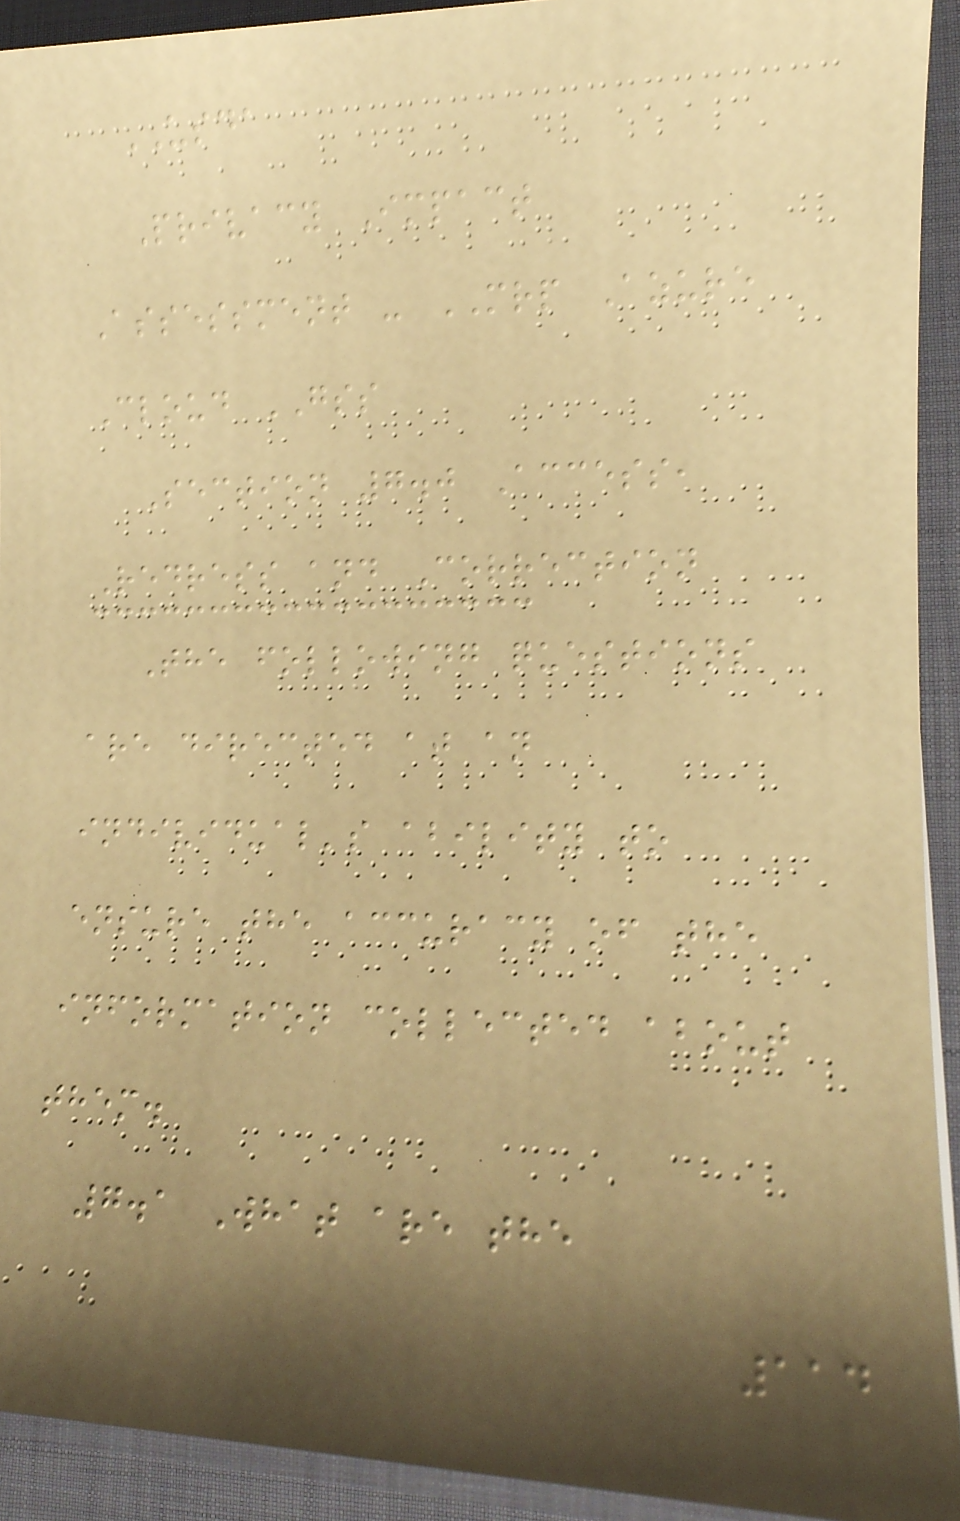USDA
Privacy Impact
Assessment - MRP Azure
Cloud GSS
Section 7.0 Access,
Redress and Correction
The following questions
are directed at an
individual's ability to
ensure the accuracy of the
information collected about
them.
7.1 What are the
114
